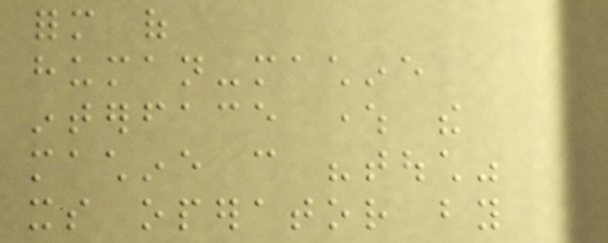form of
human-machine
interface where the
machine can "touch"
its operator by
